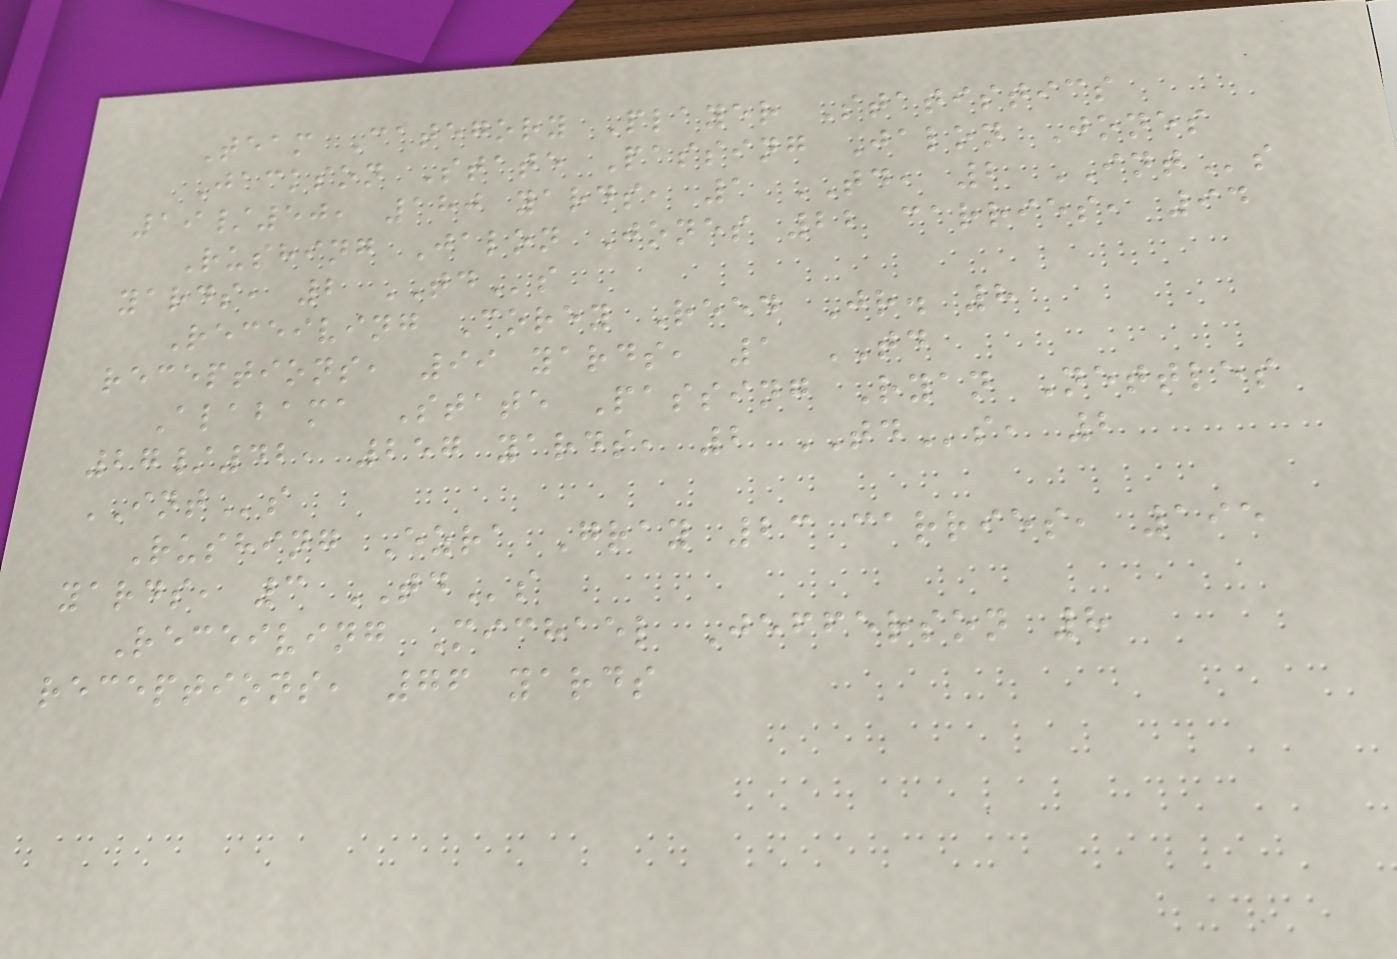Team Category Player Statistics
Jackson State Passing Jalon Jones
19/50, 180 yards, 1 TD, 2 INTs
Rushing Jalon Jones 22 carries, 94
yards, 2 TDs
Receiving Corey Reed Jr. 8
receptions, 99 yards, 1 TD
Alabama State Passing Ryan Nettles
27/42, 257 yards, 2 TDs, 2
INTs
Rushing Ezra Gray 23 carries, 195
yards, 3 TDs
Receiving Michael Jefferson 8
receptions, 76 yards
